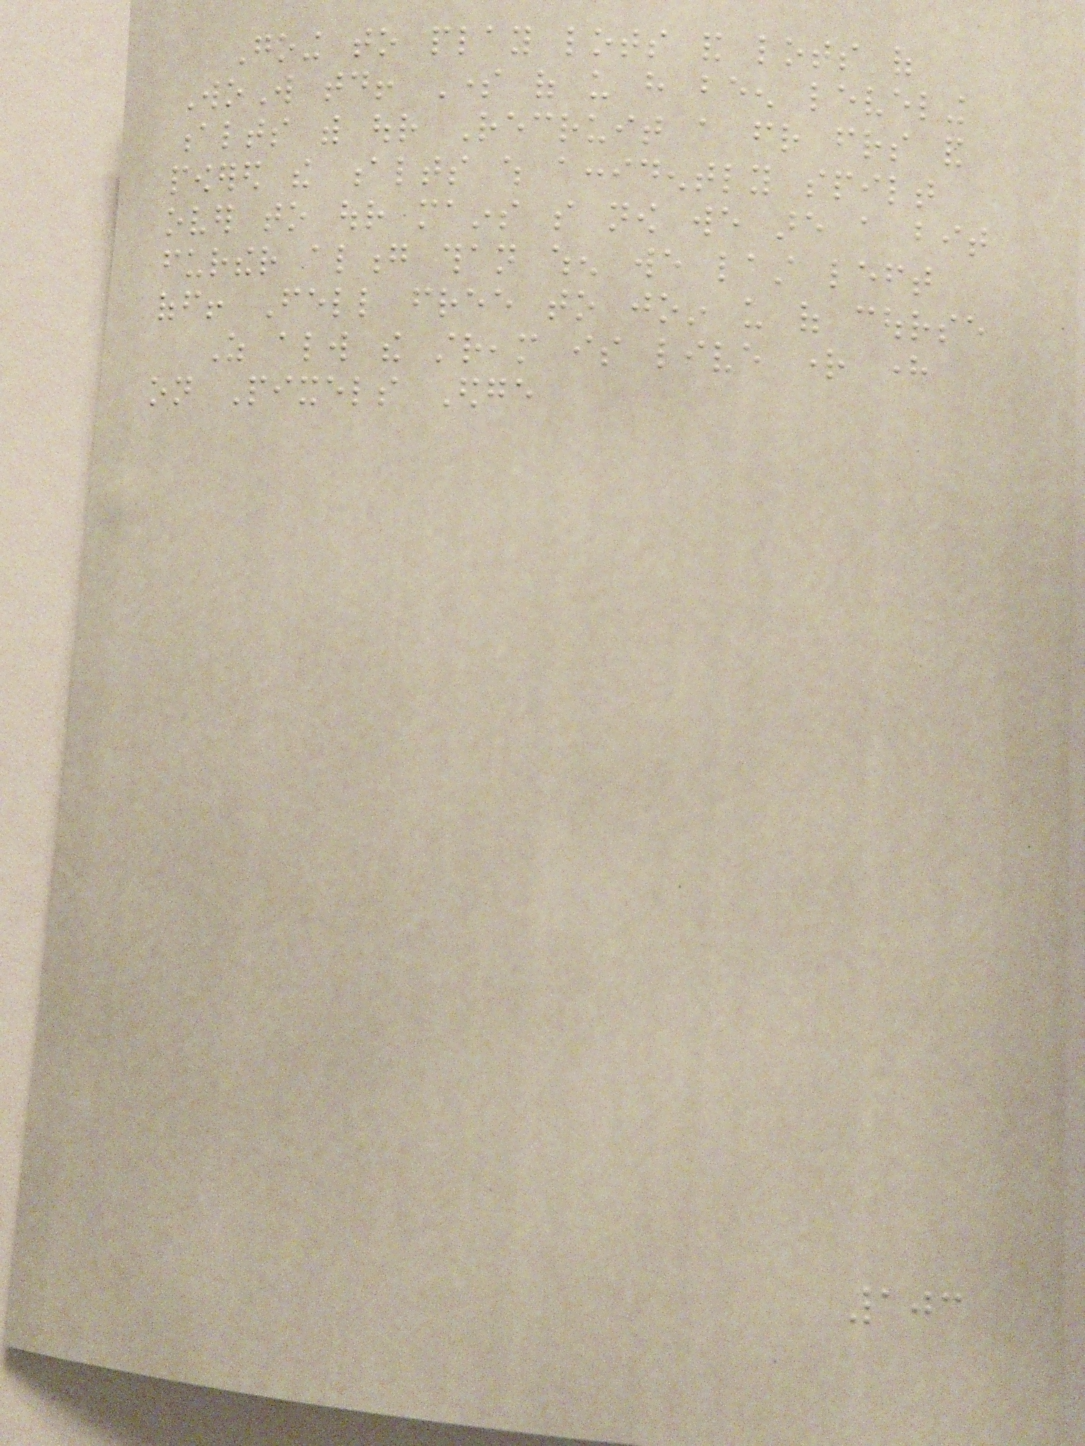Going to play lots and lots of
WoW today! Some of us have been leveling
alts with our Recruit a friend friends and
powered the alts which accidently spilt
over to our mains so now we are a bit
further along than when we last left
off! Fell free to join us of course
As always the stream is live right here
on Pixels Edge
103
